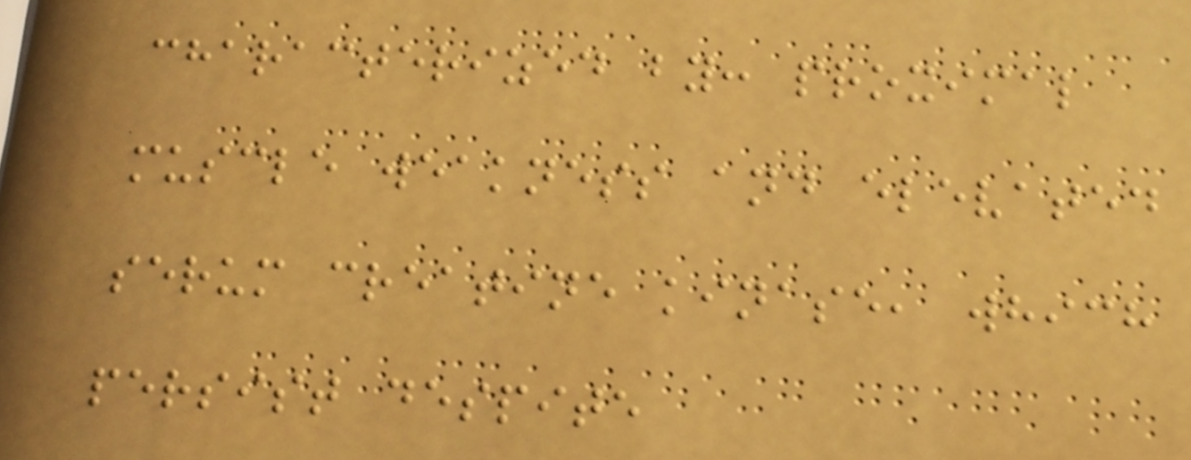characterized by: proximal
muscle weakness and elevated
serum creatine kinase, which
persist despite
